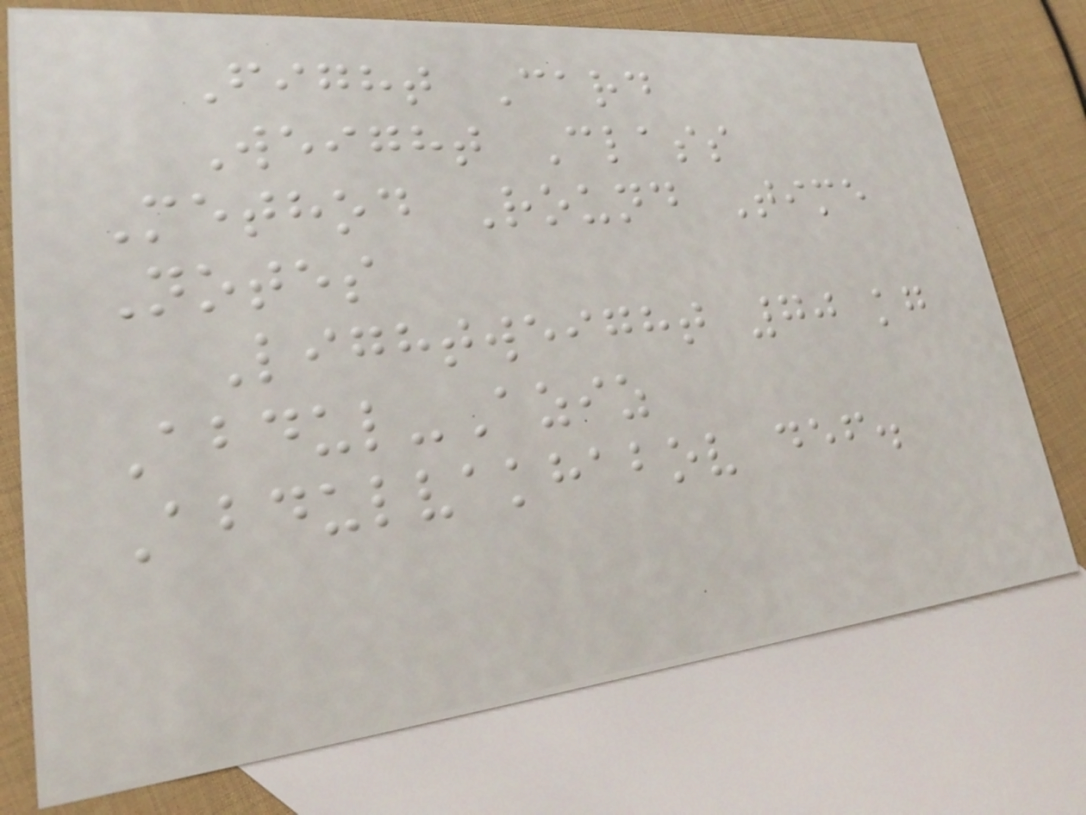Fight Card
Weight Class
Method Round Time
Notes
Lightweight 70 kg
Abdul-Aziz
Abdulvakhabov def.
